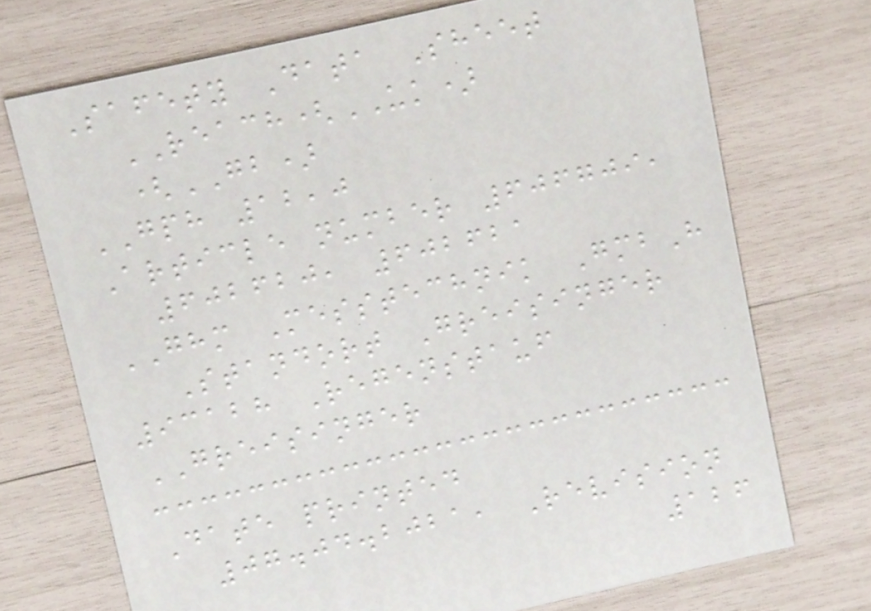Safety Data Sheet
REACH(UK)
(GB)
GPH 12,0
Article number 606709,
602620, 602621
GHM Messtechnik GmbH
Standort Greisinger
93128 Regenstauf
GREISINGER
Date printed
07.04.2021, Revision
126
